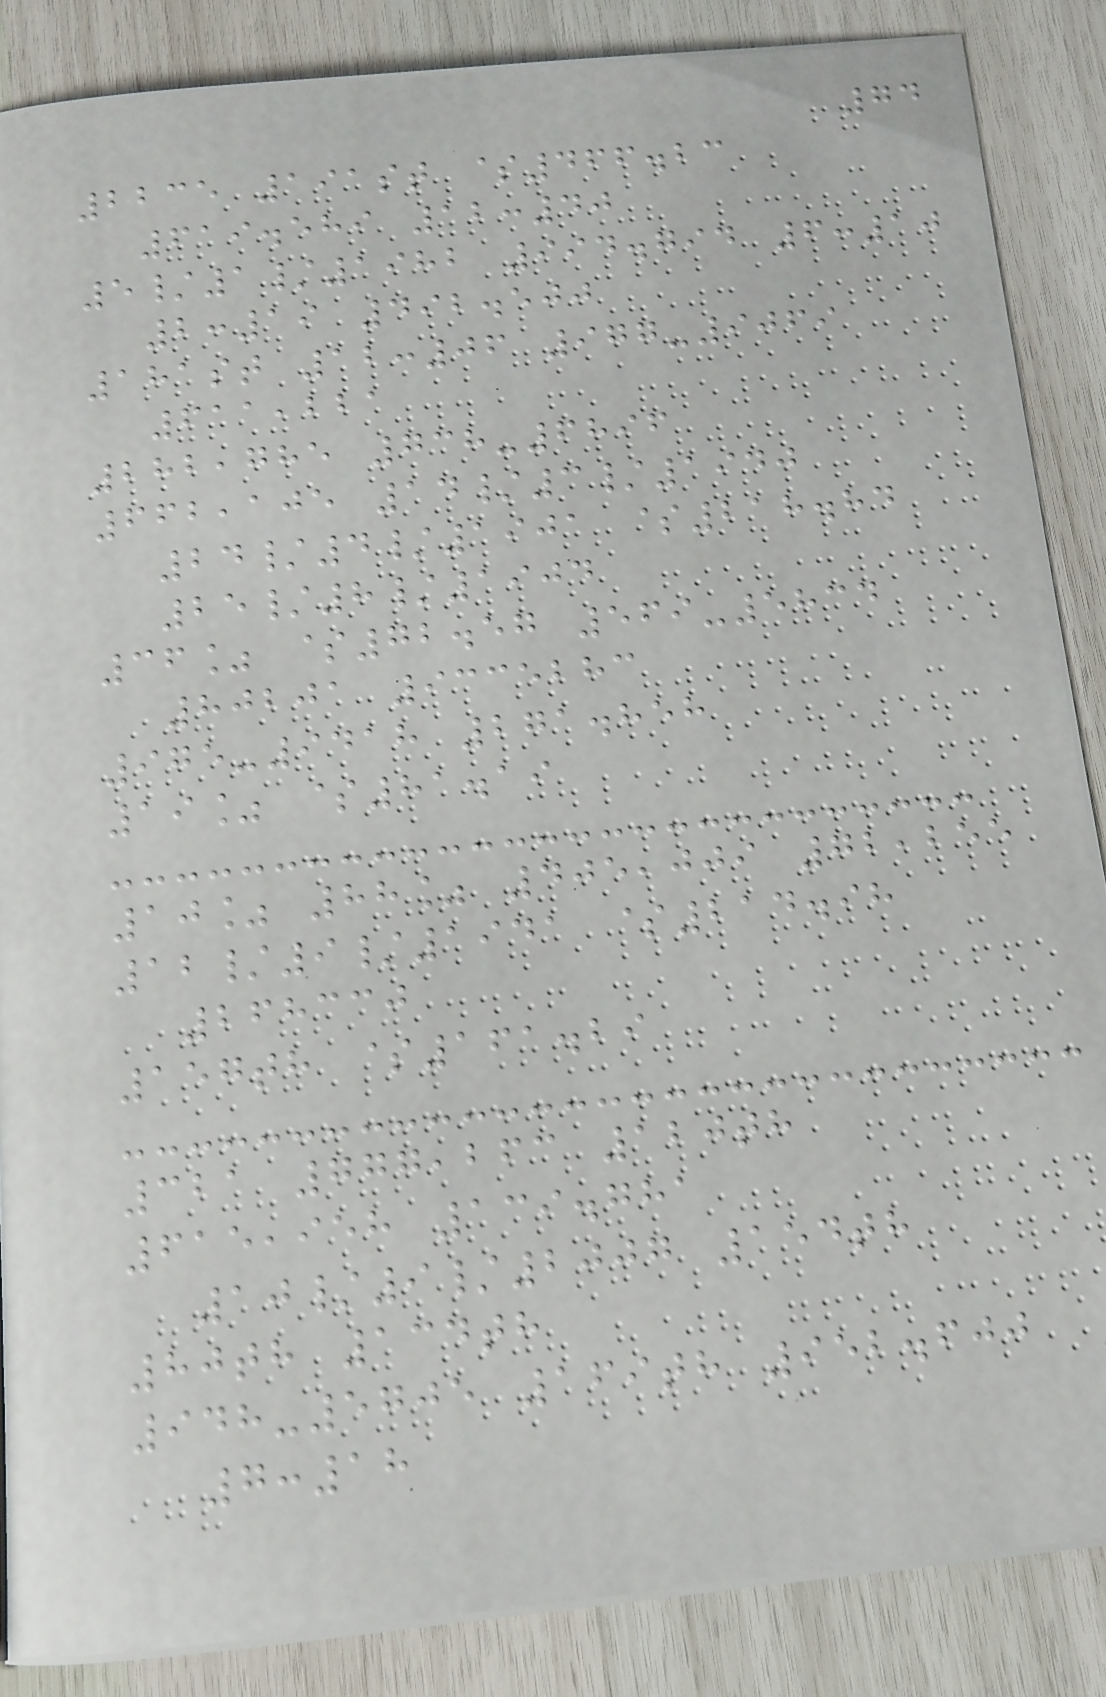74
2235 191st $466.23
619.589 12:40
5/1/1982 994.794 6:10
2:19 492.500
181st 12:06 977-9069
611,221
282,785 738-6896
662,105 14/3/1940
24/4/1901 $218.84
25/8/1904
36% $72.57 569-5834
80201 9335283
975-9418 271.858
19% $81.19
10% 88% 405,009 72,255
12/9/1941 $214.98
268330
157th $161.29
321 777,263 120th
615,958 139.781
10/9/2007 154th
80th 134th
948-5705 169th 952.600
7:18
